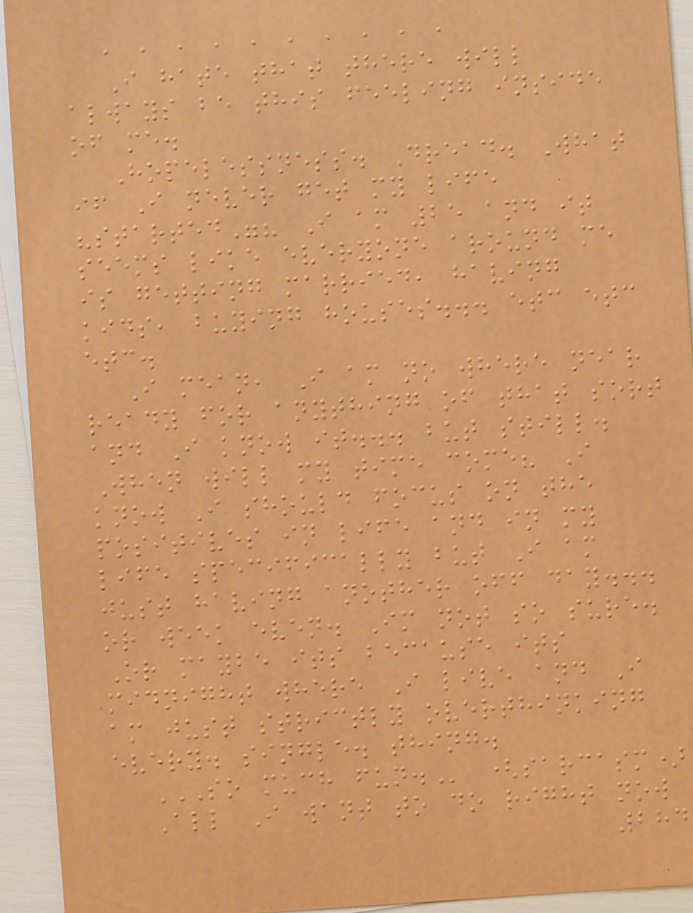, , , , , , , , , ,
I hate that there will
always be this feeling inside
of me.
Hopelessness. Dread. What
if I never get my life
"started"? I am 25 and it
seems like everyone around me
is getting married, having
kids, buying houses... etc etc
etc.
I mean, I am no where near
ready for anything of that sort
and I know it... but still.
When will my time come? I
know I should focus on the
positives in life and in my
life specifically but I am
just having another off day...
or week even. Im not so sure.
Or maybe its because its
midnight where I live and I
am just strictly overthinking
every. single. thing.
SO MUCH FUN. (sarcasm)
All I want to do right now
284
